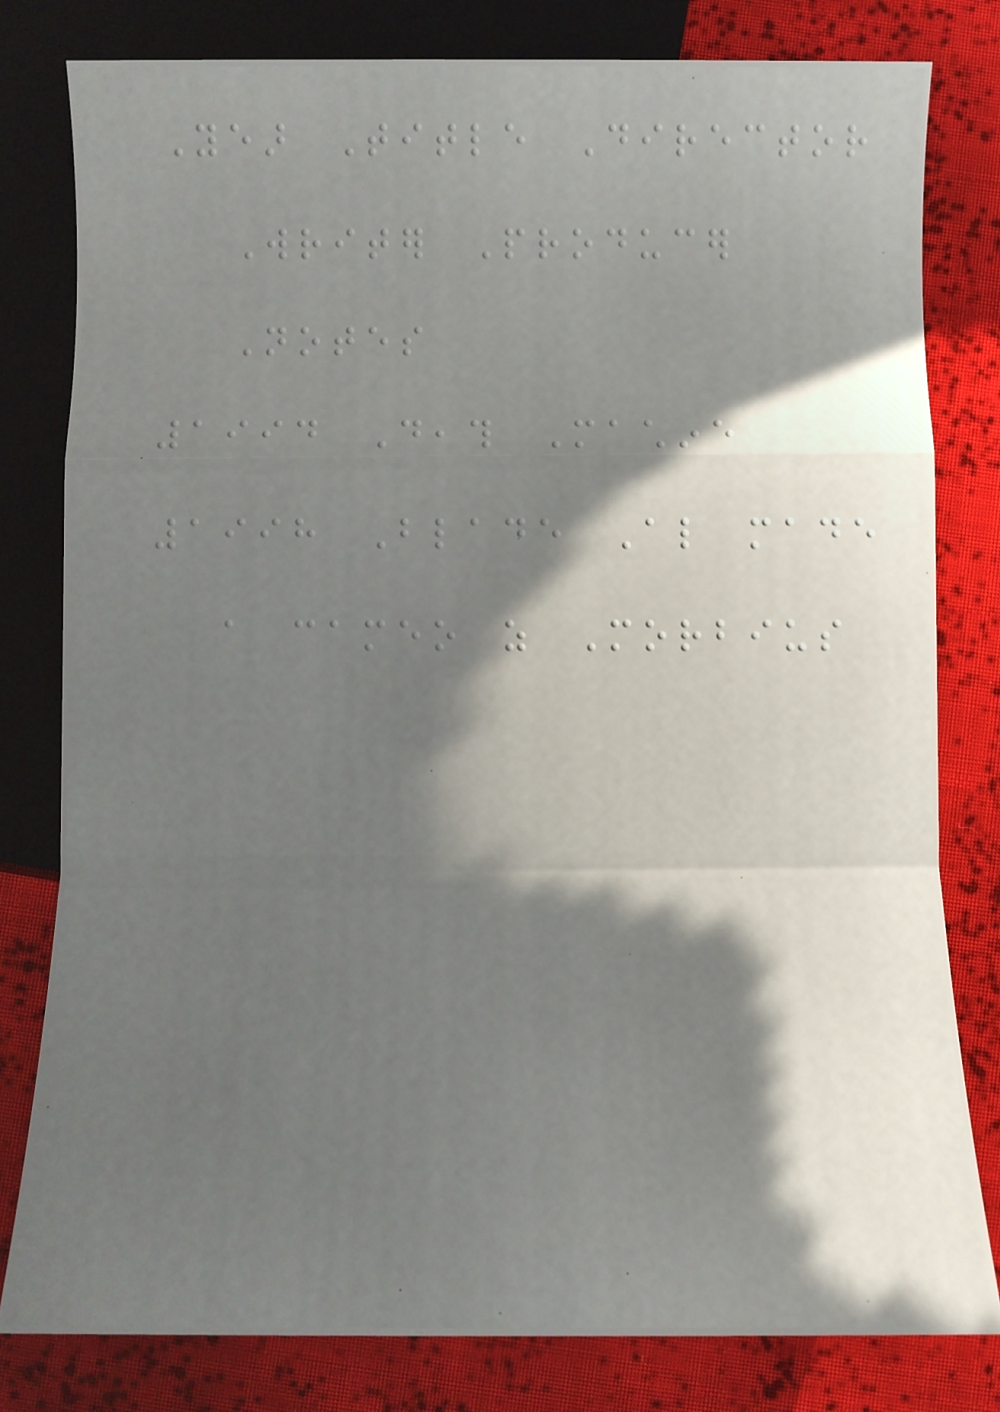Year Title Director
Writer Producer
Notes
1994 Death Machine
1998 Blade Also made
a cameo as Morbius
